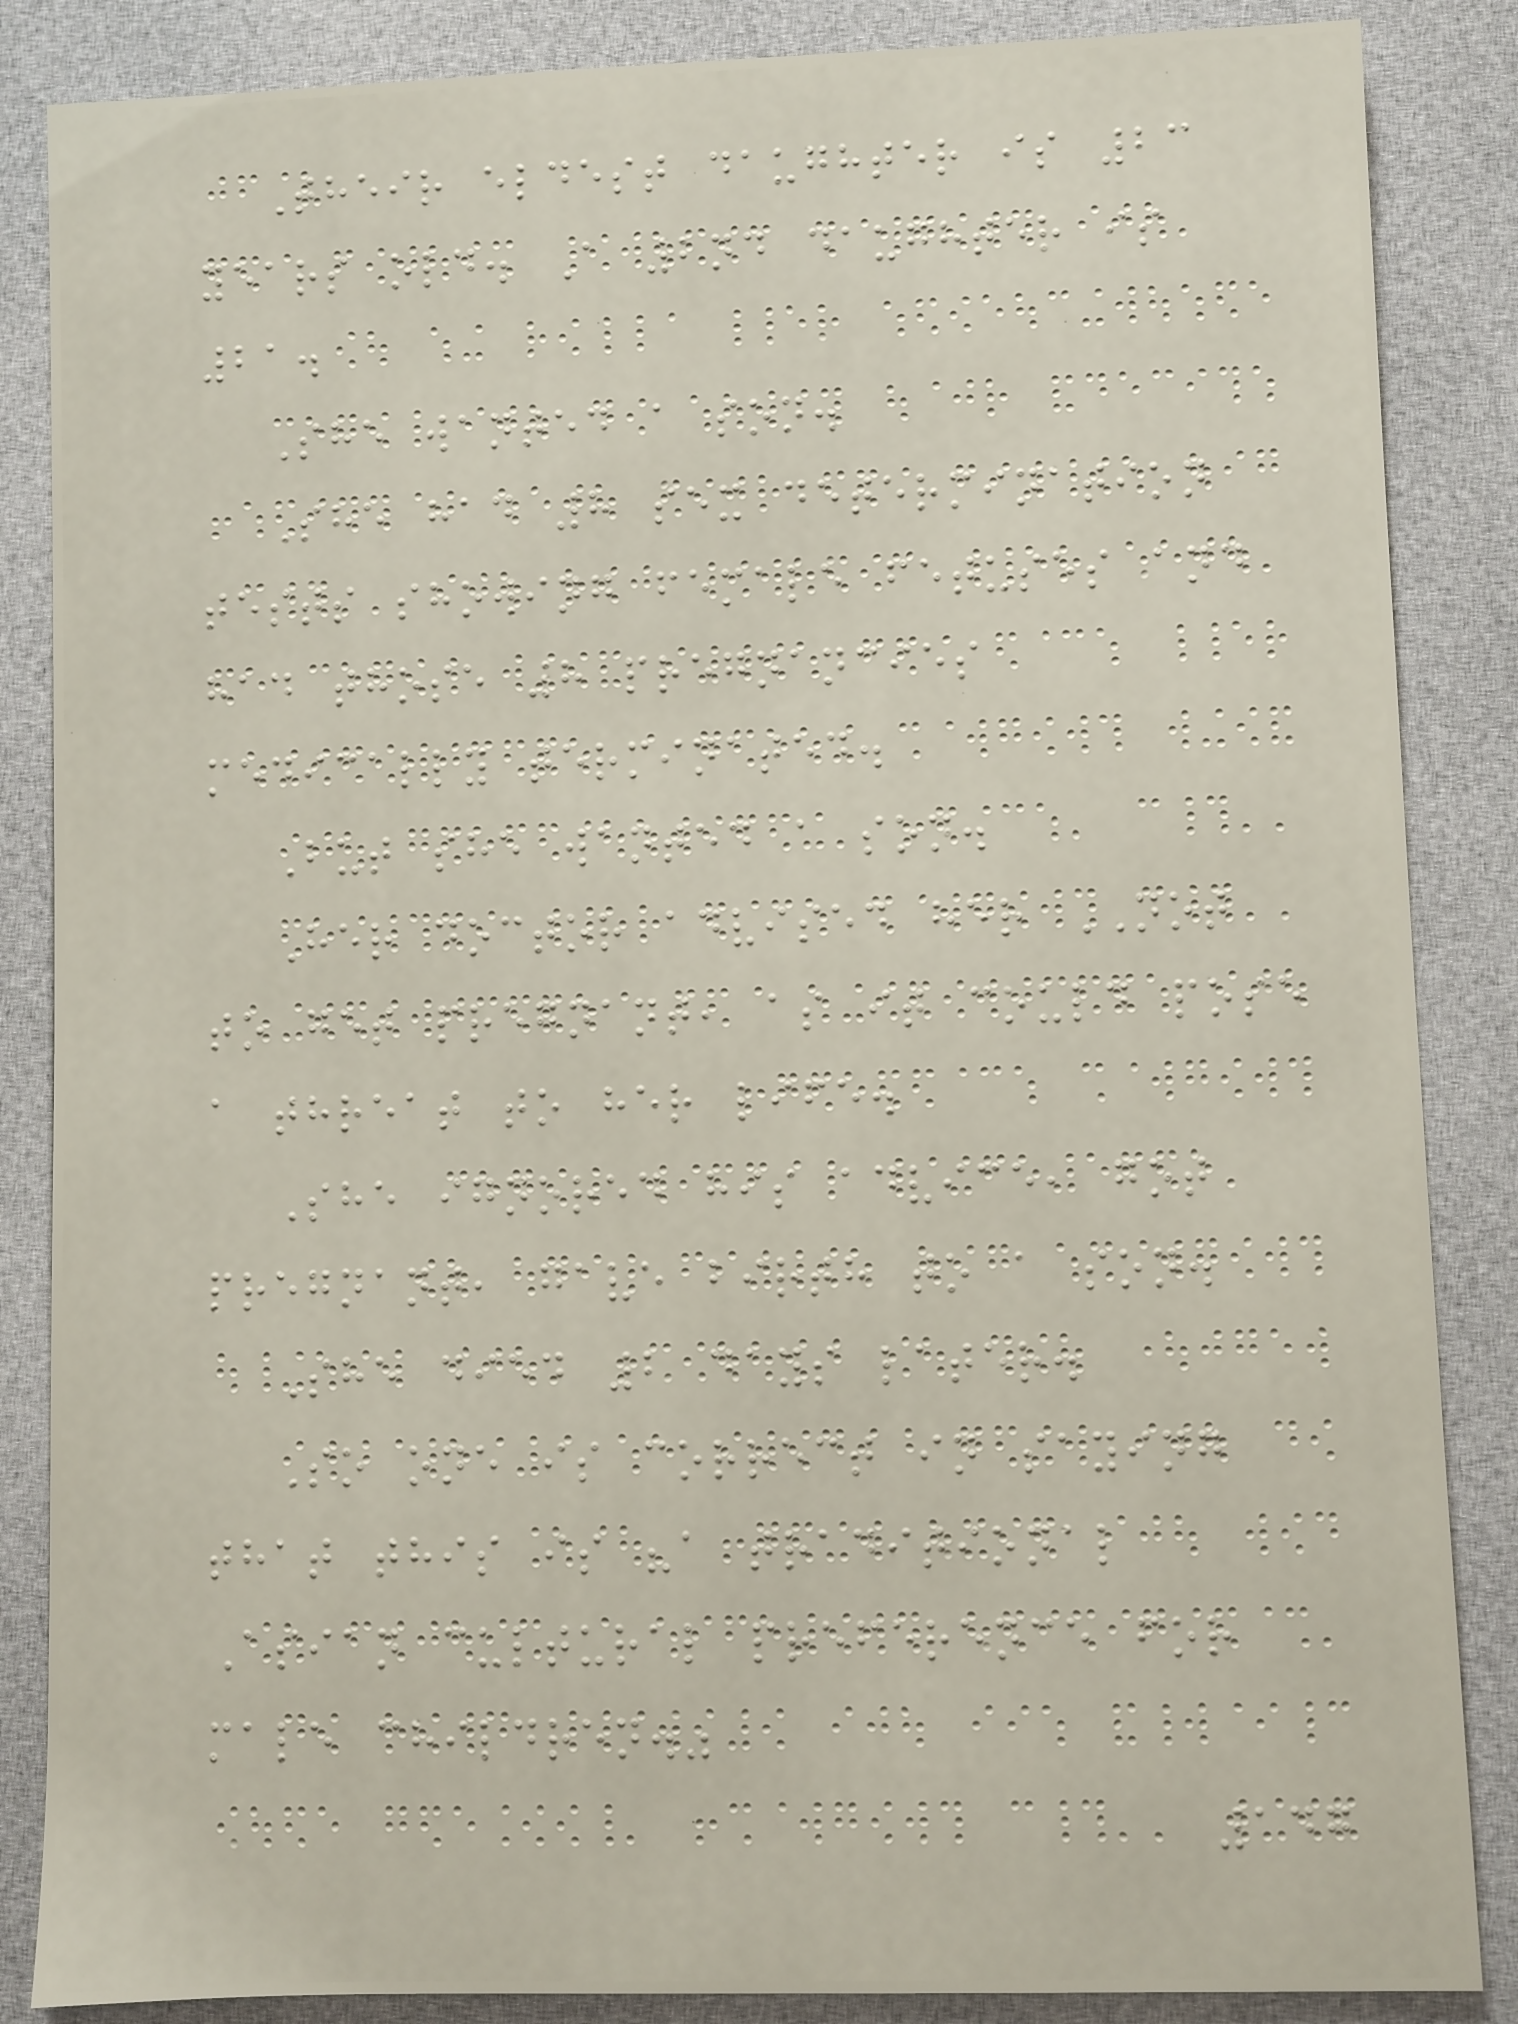Their eldest daughter is 23
years old. A 2nd daughter is
21.
She wanted a son.
She had 8 sex determination
tests showing female fetuses and
had those 8 pregnancies
medically terminated.
But she wanted a son.
Her doctor advised her NOT
to get pregnant, as it could pose
a threat to her life.
She ignored his advice, got
pregnant, gave birth to a son.
She died 2 days later.
So one is correct in saying
that this is "a traditional
Asian cultural preference for
male children."
147
